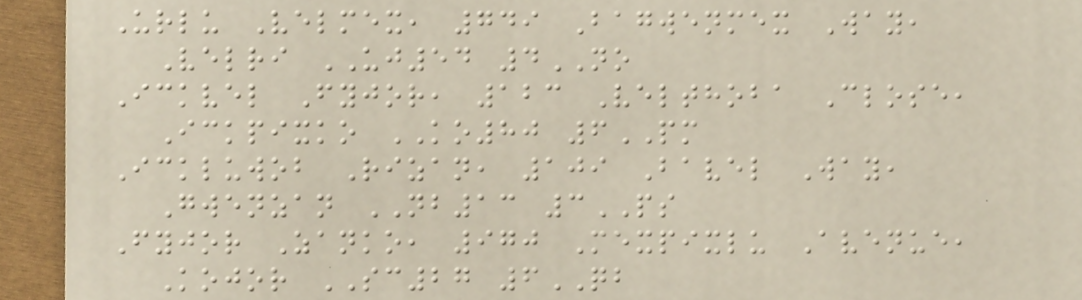Urlu Velmex, 749 Bagwenmex Way,
Velri UJ54 4NO
Ickvel Fyjor, 123 Velthoba Close,
Ickpixko KO80 6PM
Ickluwob Rizan, 109 Bavel Way,
Gwenzan NB13 3PS
Fyjor Zanko, 970 Mexpixlu Avenue,
Kojor SC27 6QB
